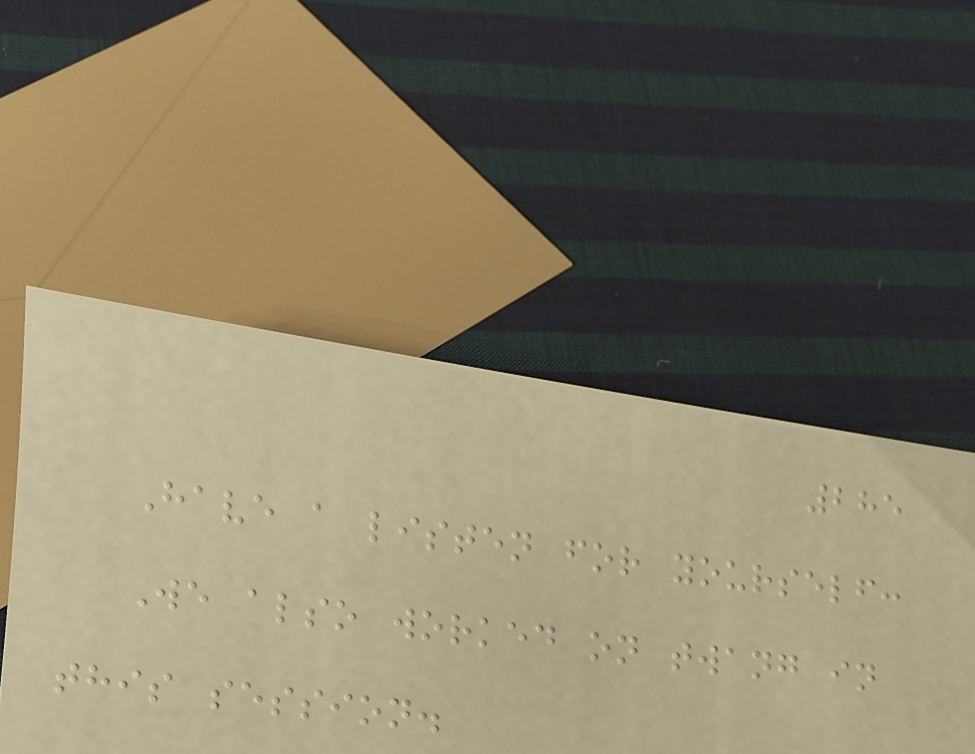285
Have a listen for yourself:
We also worked on twang in
this session.
